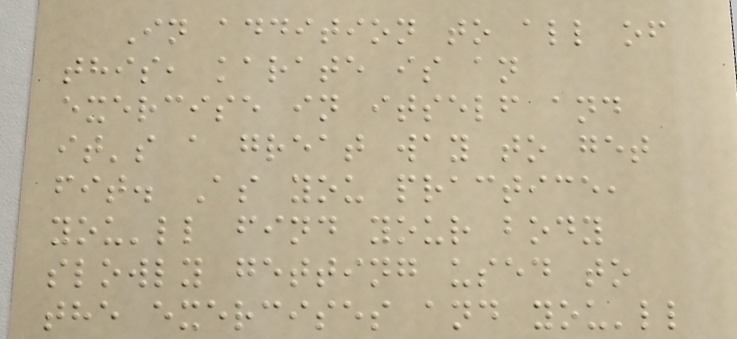In addition to all of
this, karate is an
exercise in itself and
it's a great way to get
fit. As you practice,
you'll find your body
slowly getting used to
the exercises and you'll
